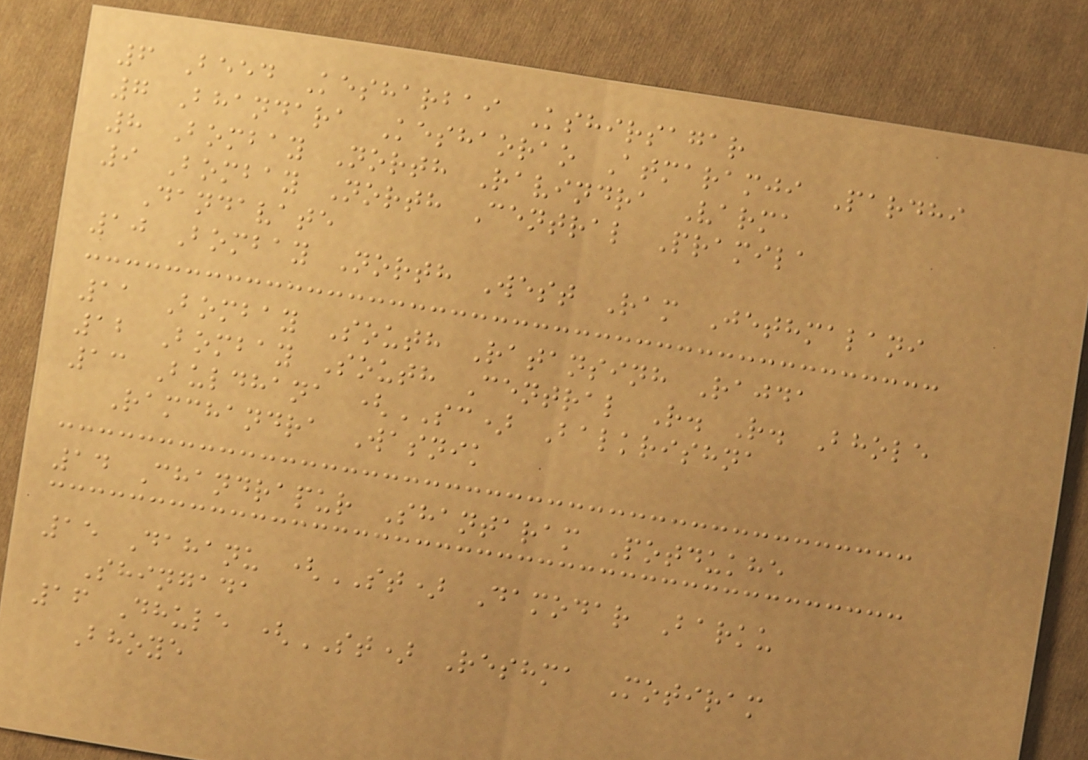6 Beed Kesharbai Kshirsagar
7 Bhandara Keshaorao Atmaramji Pardhi
8 Bombay North Ravindra Varma
9 Bombay North Central Pramila
Dandavate
10 Bombay North West Ram Jethmalani
11 Bombay South Ratansinh Rajda
12 Bombay South Central R. R. Bhole
13 Buldhana (SC) Balkrishna
Ramchandra Wasnik
14 Chandrapur Shantaram Potdukhe
15 Dahanu (ST) Damodar Barku
Shingada
16 Dhule (ST) Reshma Motiram
Bhoye
